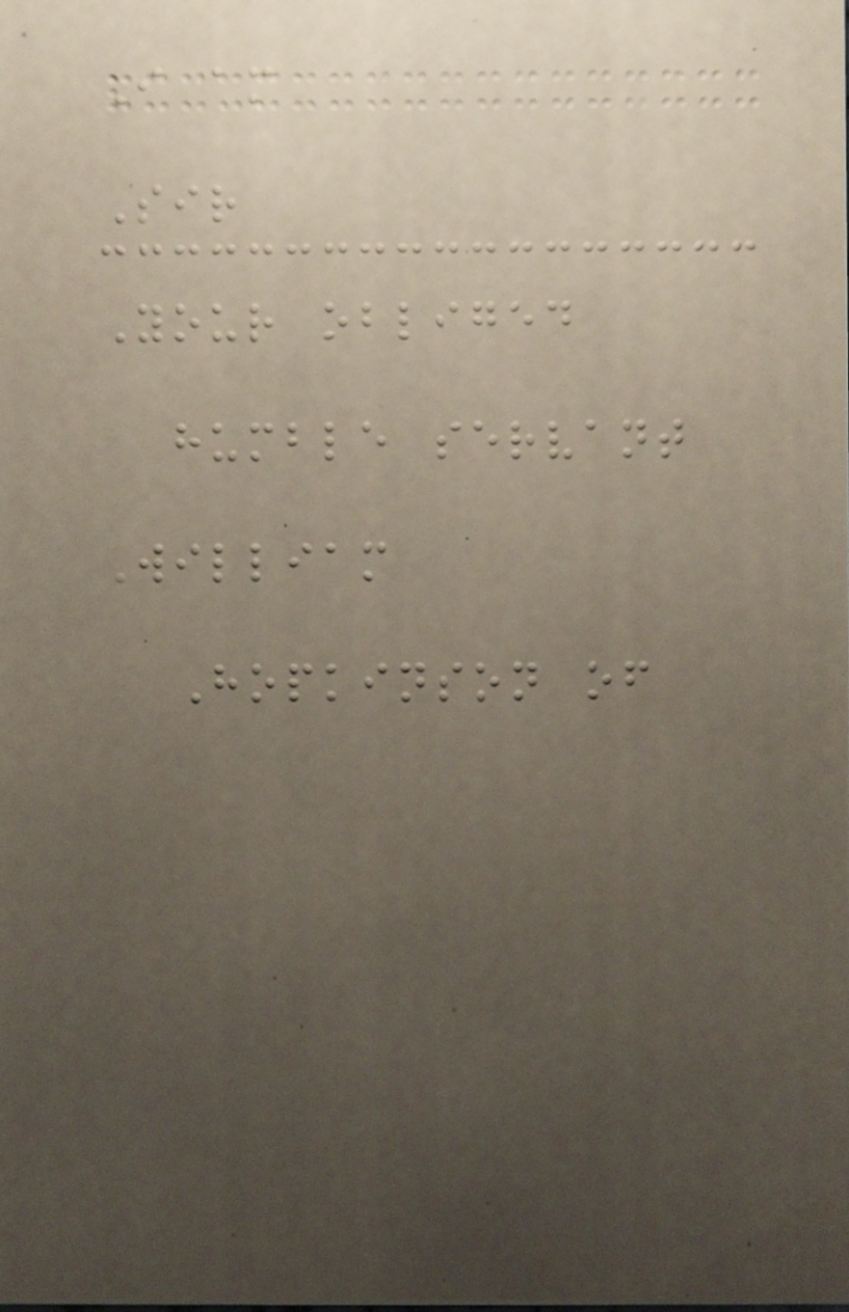I am
Sir
Your obliged
humble servant
William
Hopkinson of
